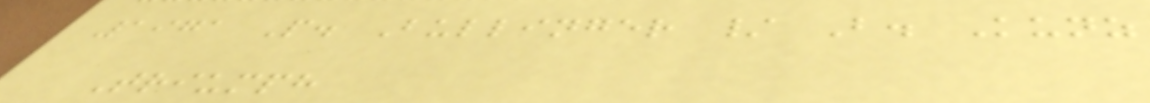1971 P. Bullinger / B. Kunz
Triumph
